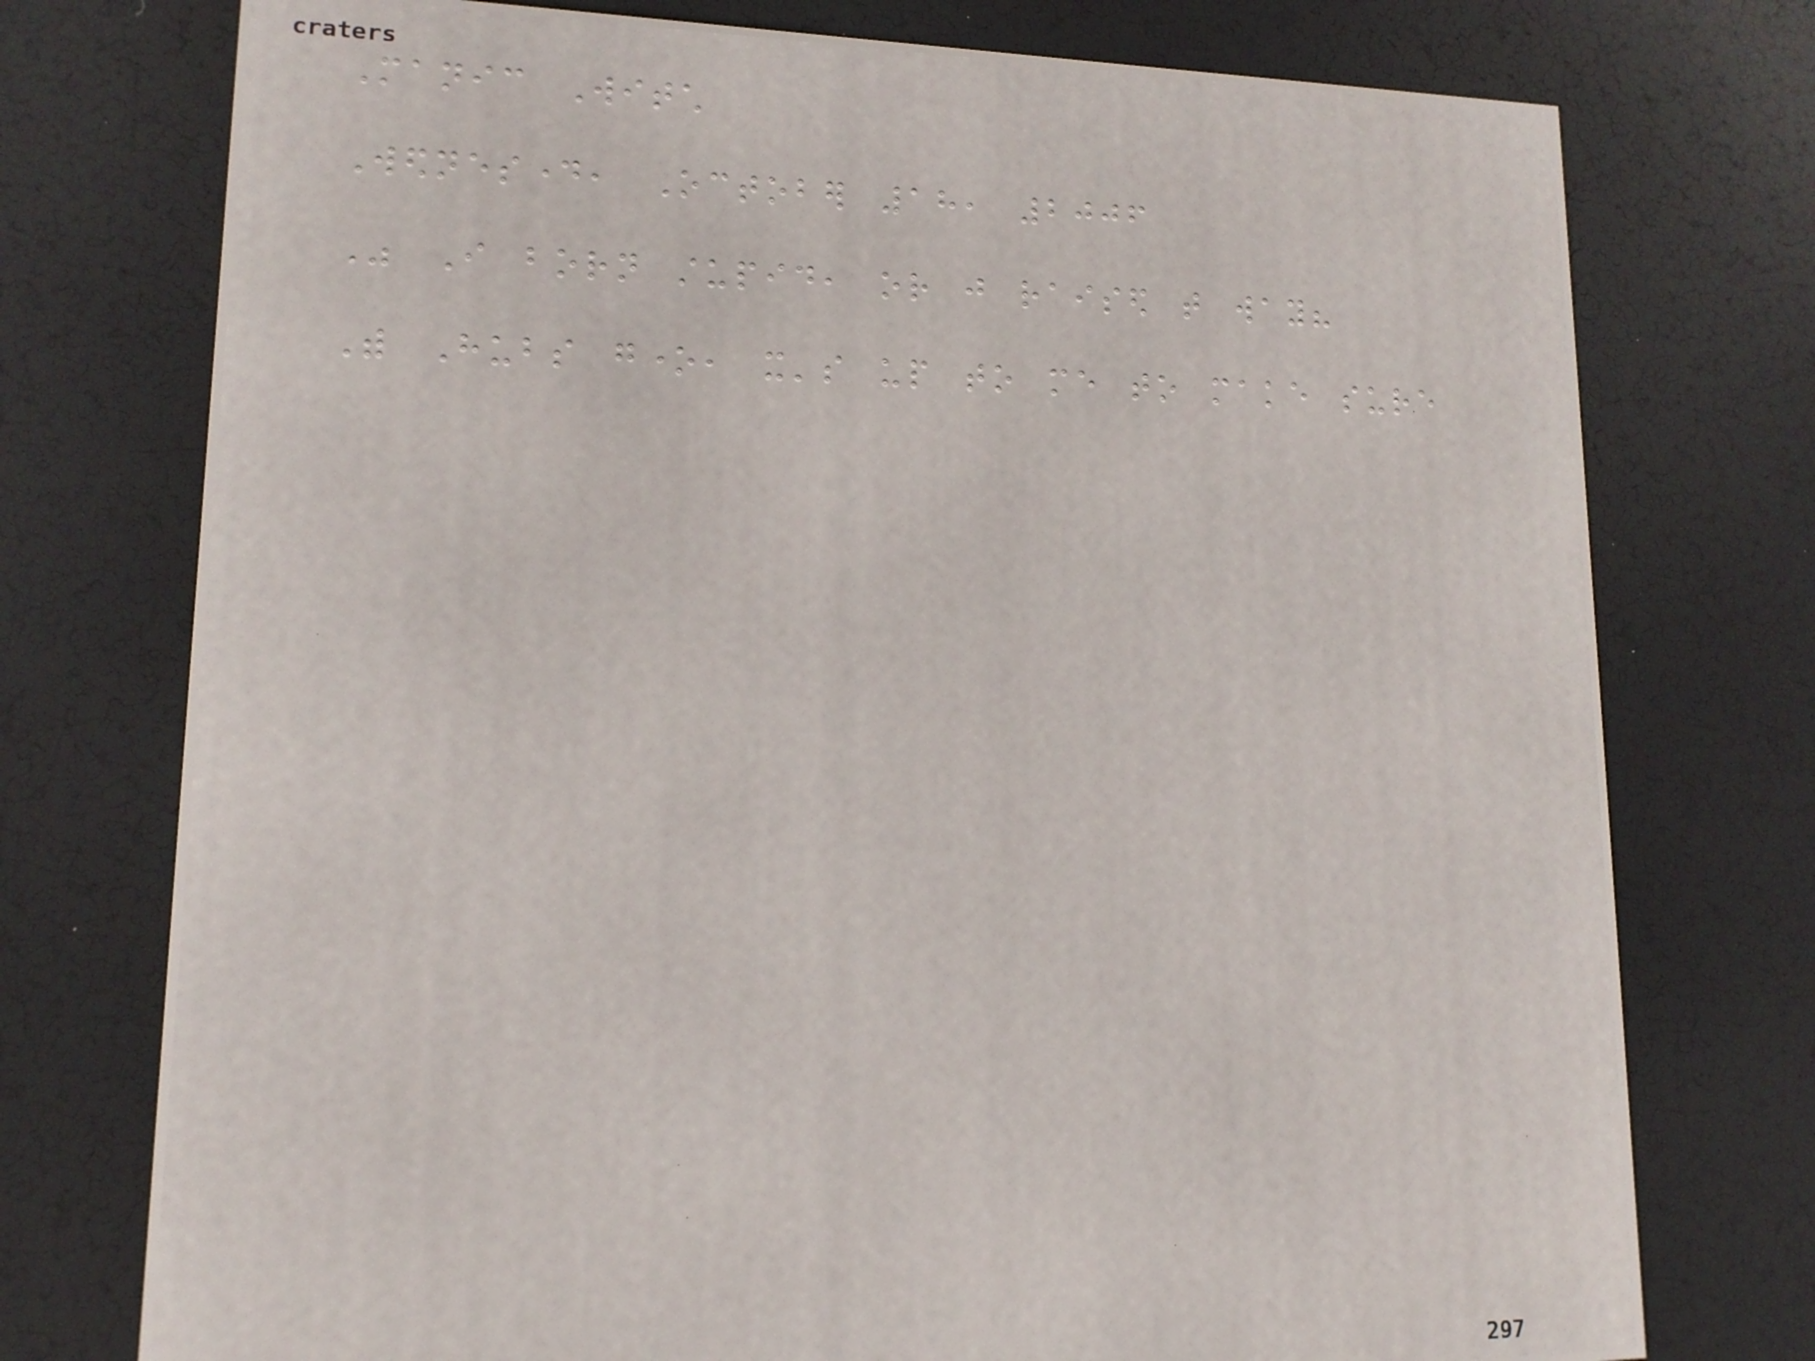Manic Witch
Wednesday, October 18, 2006
Was I born stupid, or just raised that way?
With Hubs gone, it's up to me to make sure
